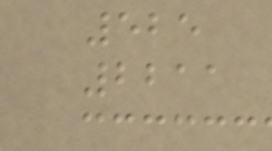525
2211
